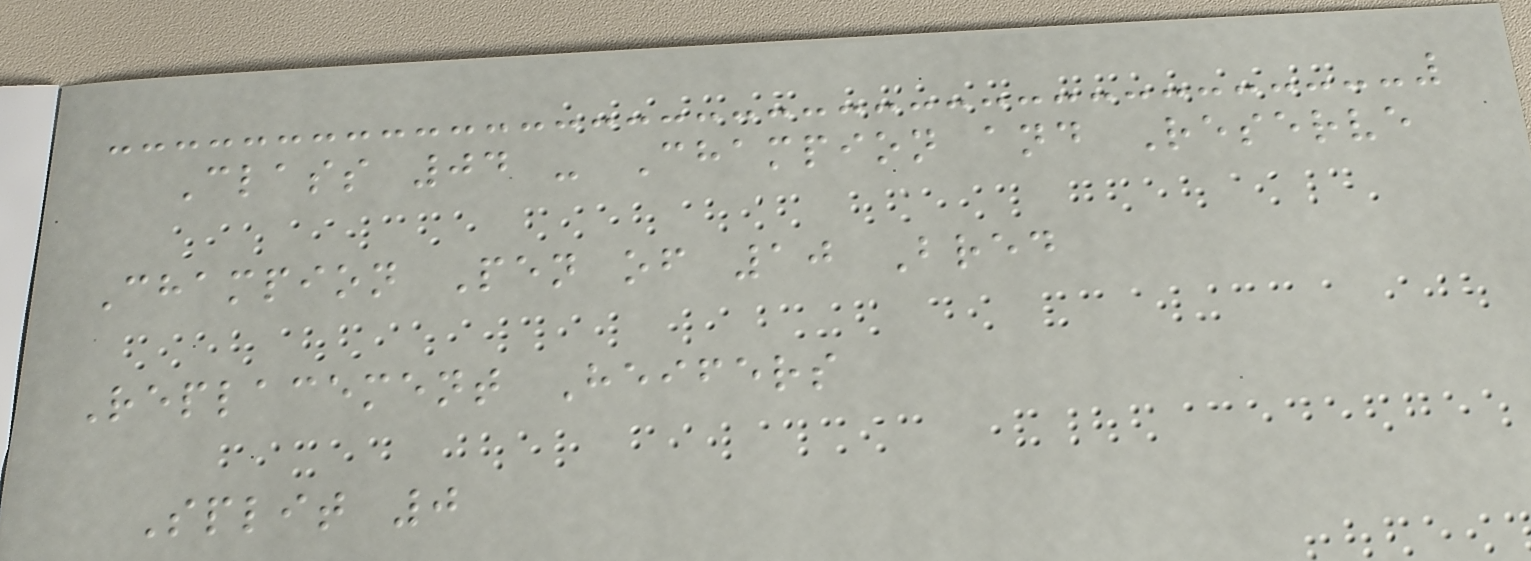Class 04 - Champion and Reserve
Champion Pen of 10 Bred
Replacement Heifers
Split 0
